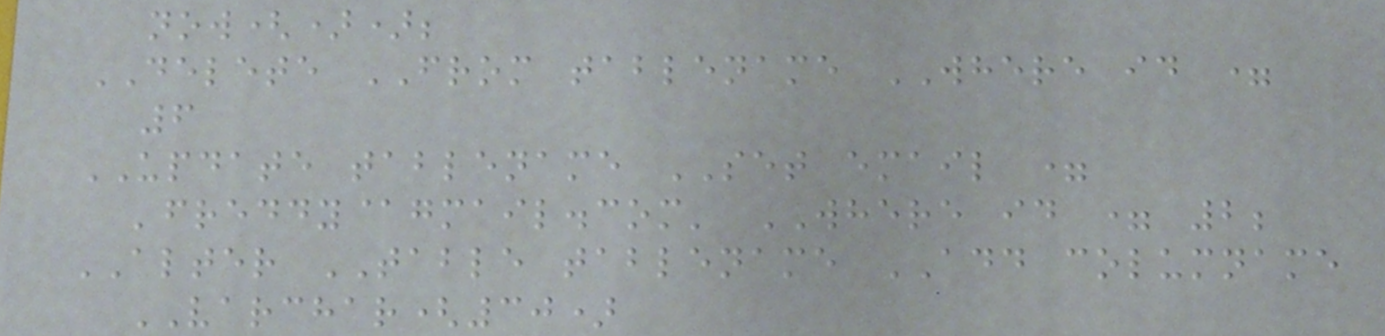now());
DELETE FROM tablename WHERE id =
6
UPDATE tablename SET email =
'freddy@gmail.com' WHERE id = 2;
ALTER TABLE tablename ADD columname
VARCHAR(30)
